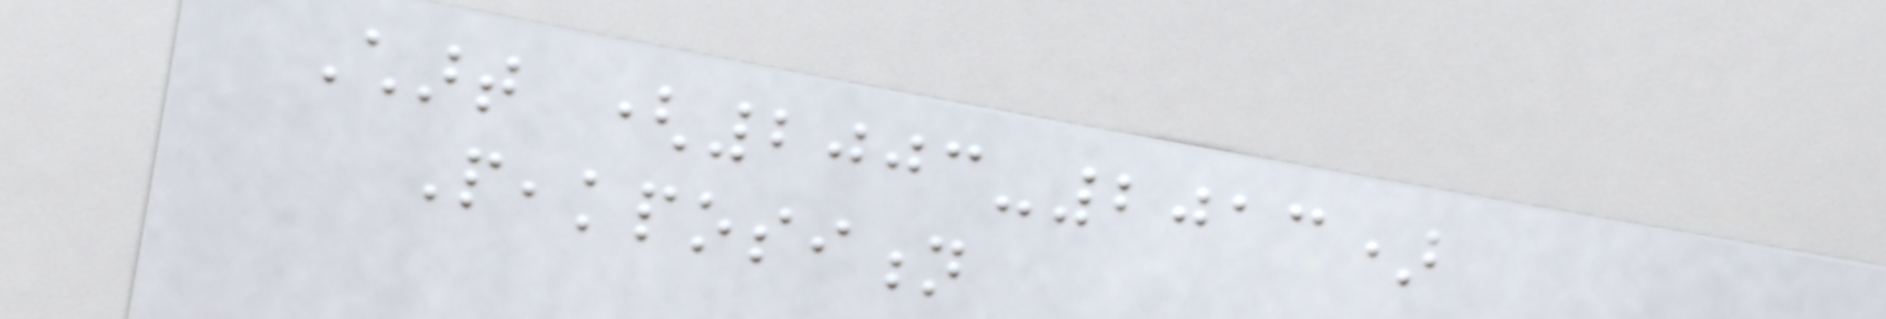Chart (2003-2013)
Peakposition
